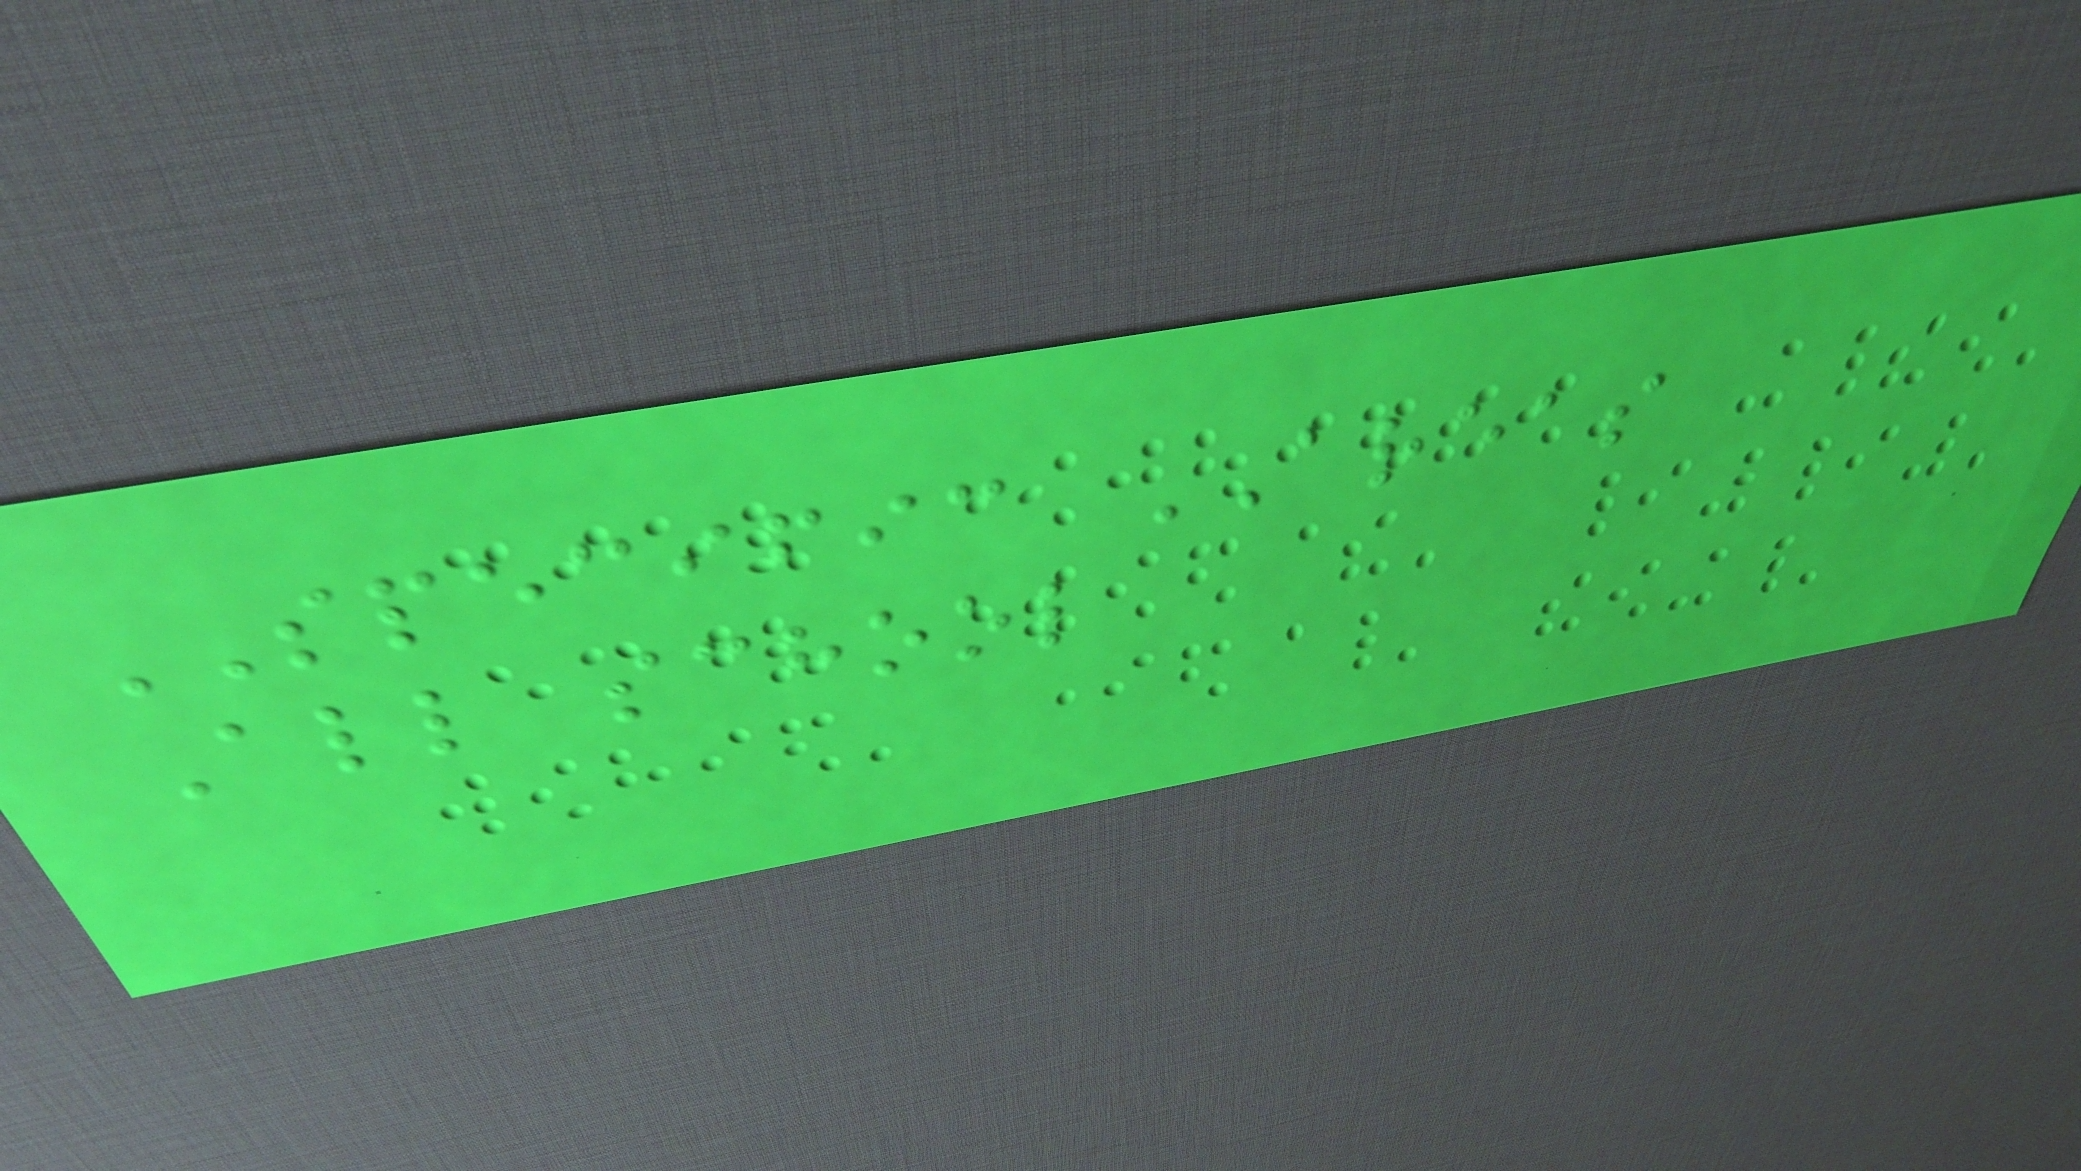SPECIFIC AREAS
All school
